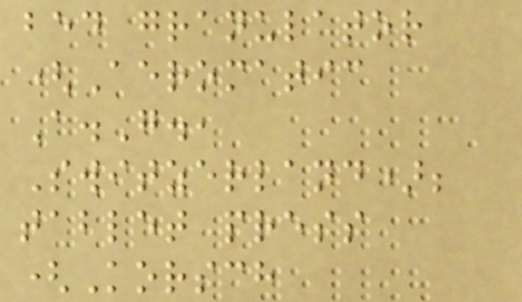bed granulator
(Aeromatic
A.G.,
Switzerland);
tablet press
(Korsch
